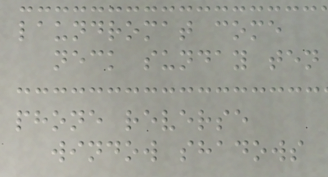laundromat come
neck sunday ten
phone reverse
window shadows
